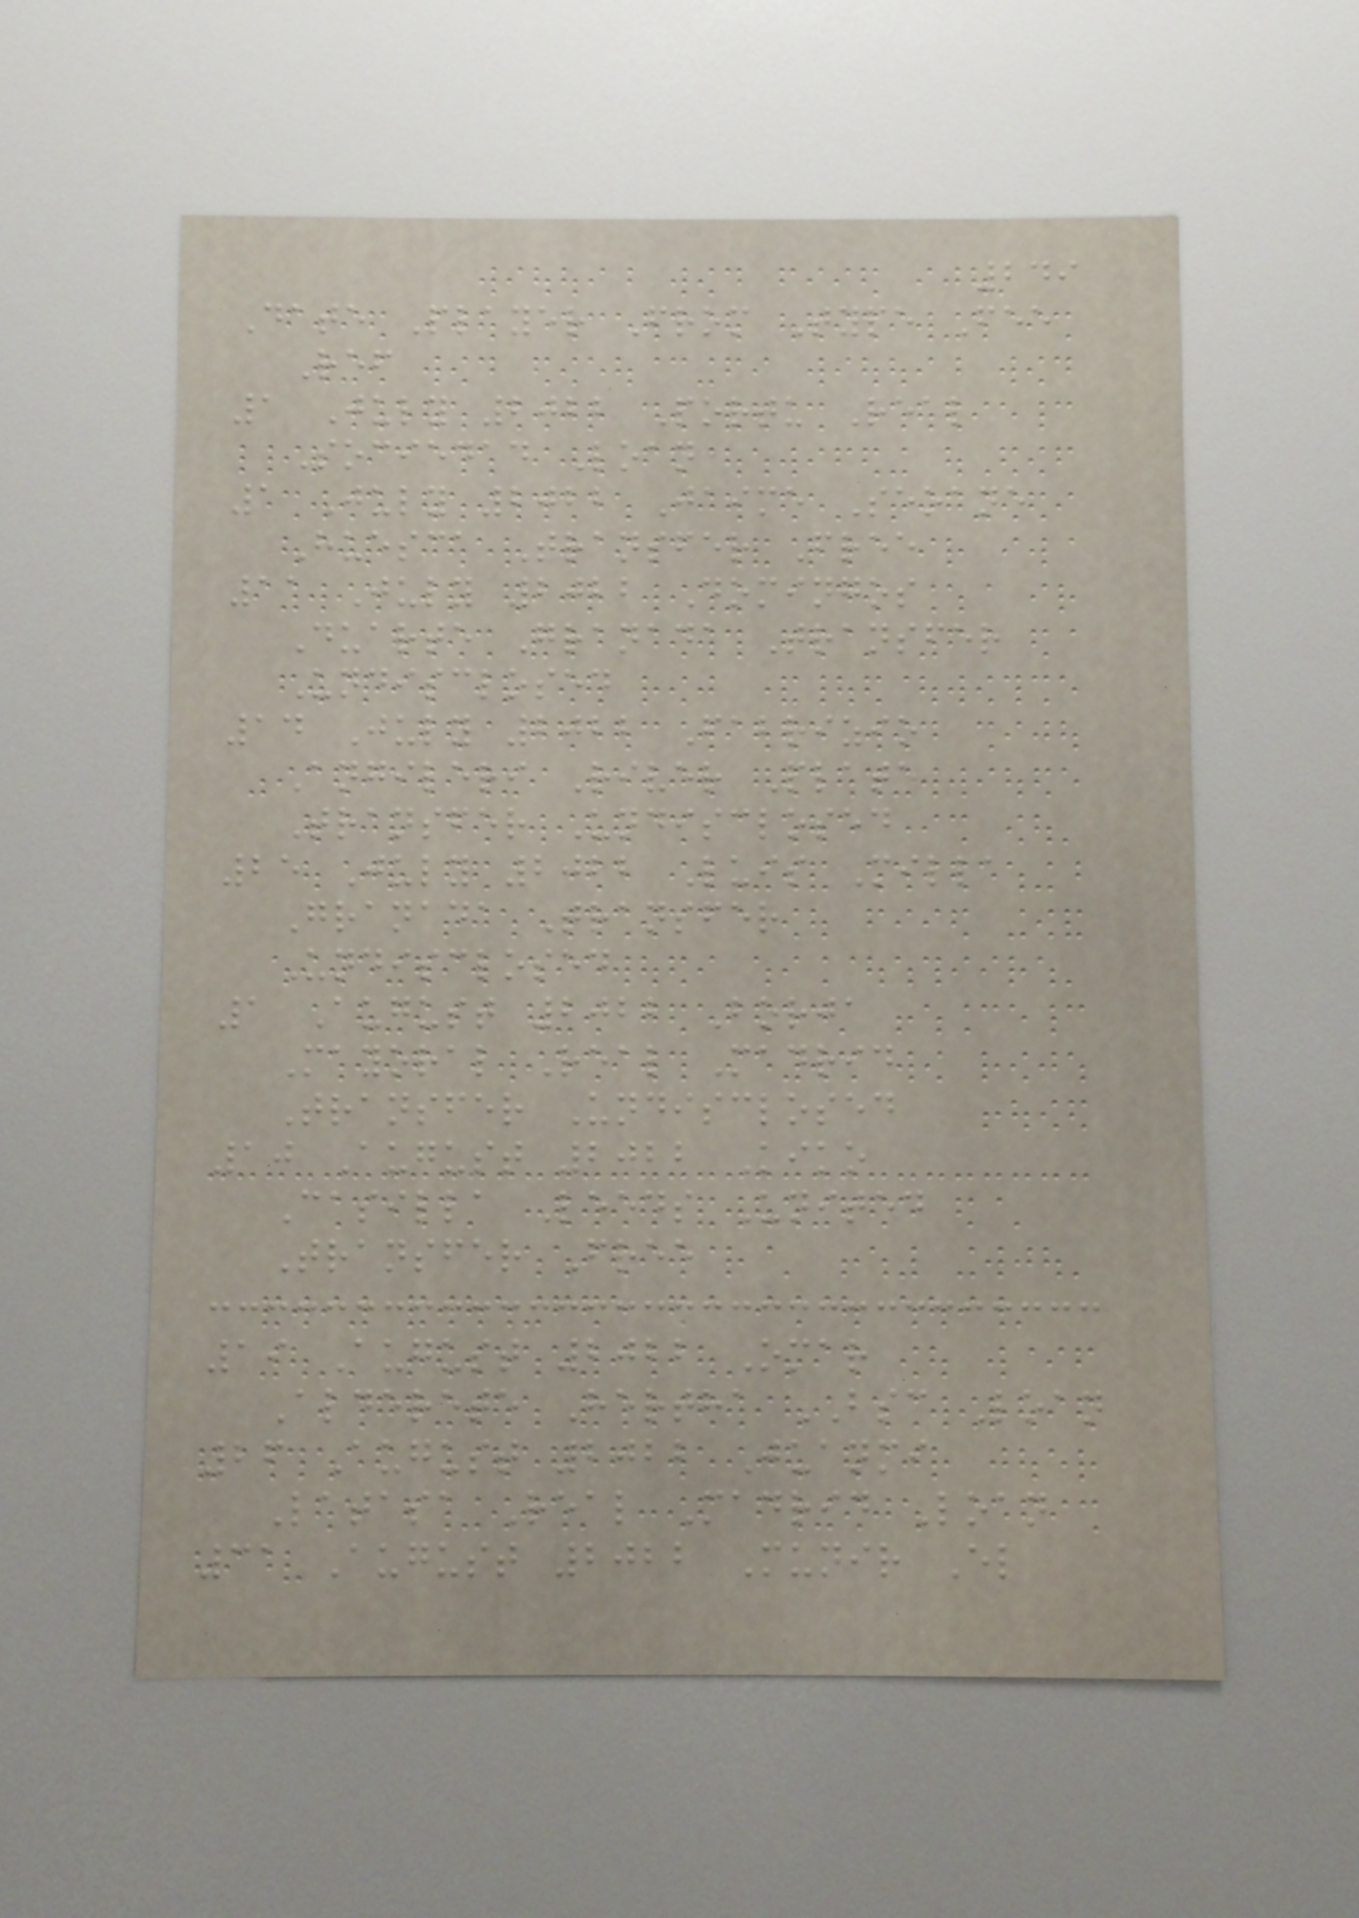249
Date Player From Type Fee
Ref
1 July 2022 Portu Real
Sociedad Loan
1 July 2022 Jaime Seoane
Huesca Transfer Free
11 July 2022 Domingos
Duarte Granada Transfer
Undisclosed
14 July 2022 Fabrizio
Angileri River Plate
Transfer Undisclosed
25 July 2022 Luis Milla
Granada Transfer
Undisclosed
1 August 2022 Borja
Mayoral Real Madrid
Transfer Undisclosed
10 August 2022 Kiko
Casilla Leeds United
Transfer Free
19 August 2022 Omar
Alderete Hertha BSC Loan
26 August 2022 Juanmi
Latasa Real Madrid Loan
31 August 2022 Munir El
